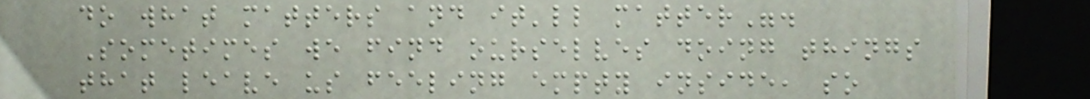do what matters and it'll matter".
Sometimes we find ourselves doing things
that leave us feeling empty inside, so
